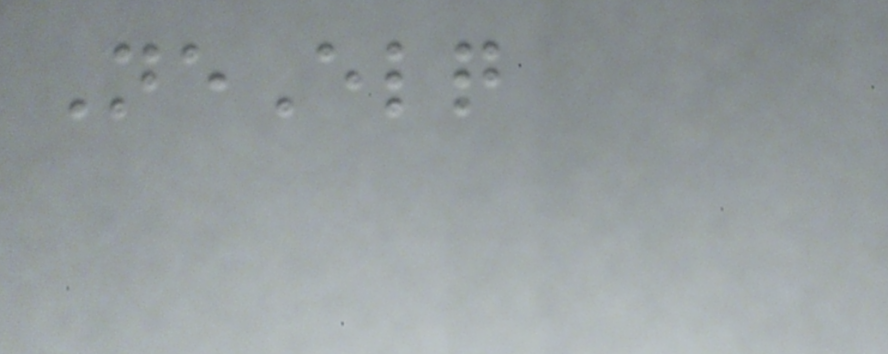NeElq
